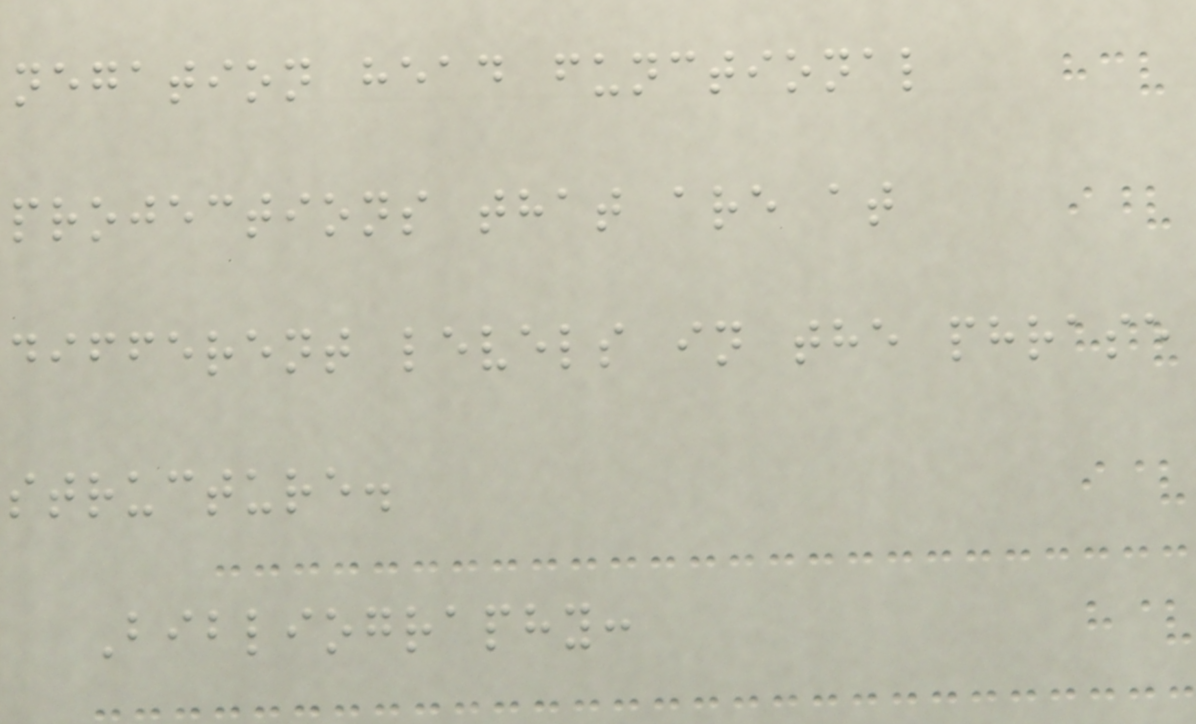negation head functional
projections that are at
different levels in the phrase
structure.
Bibliography:
